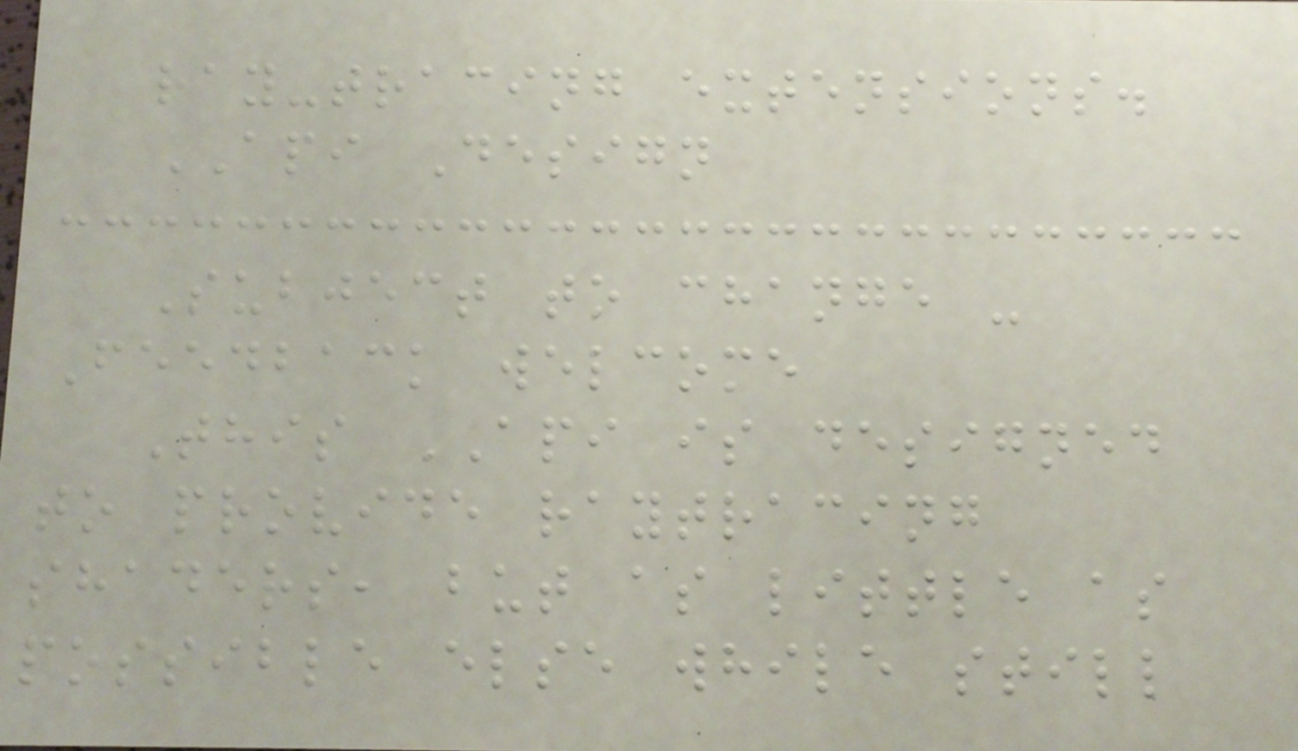ray-tracing extensions.
API Design
Subject to change -
Feedback welcome
This API is designed
to provide raytracing
shaders, but as little as
possible else while still
